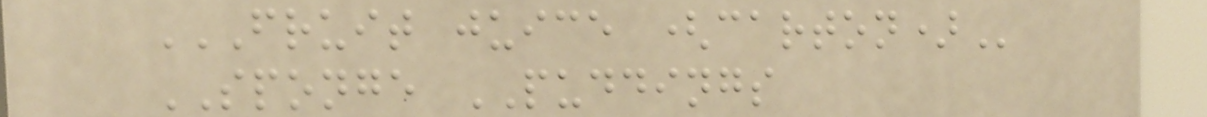FRUIT JUICE (CARTON)
SPONGE PUDDINGS
